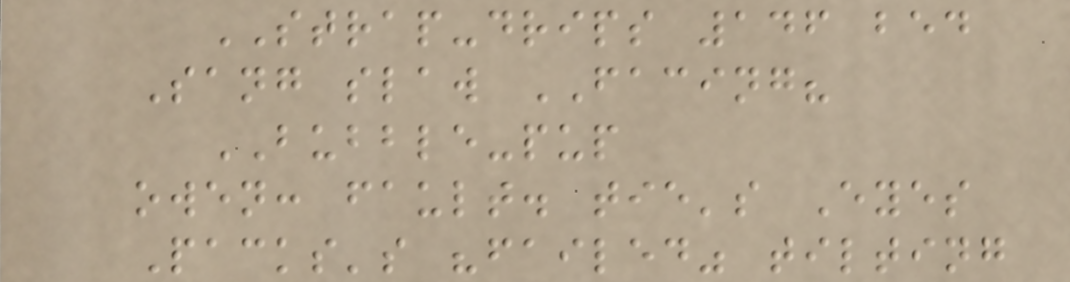STRAP-drips 146 bed
Sang slaw FACING?
BUBBLE-pup
owen: fault. tie's Eyes
Packs's "failed" tilting
